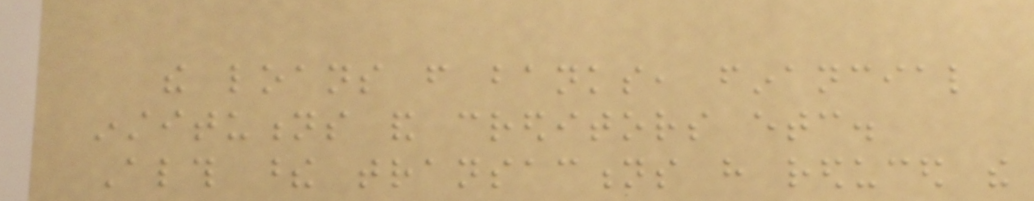the loans from banks, financial
institutions and creditors etc.
Although these transactions have reduced the
